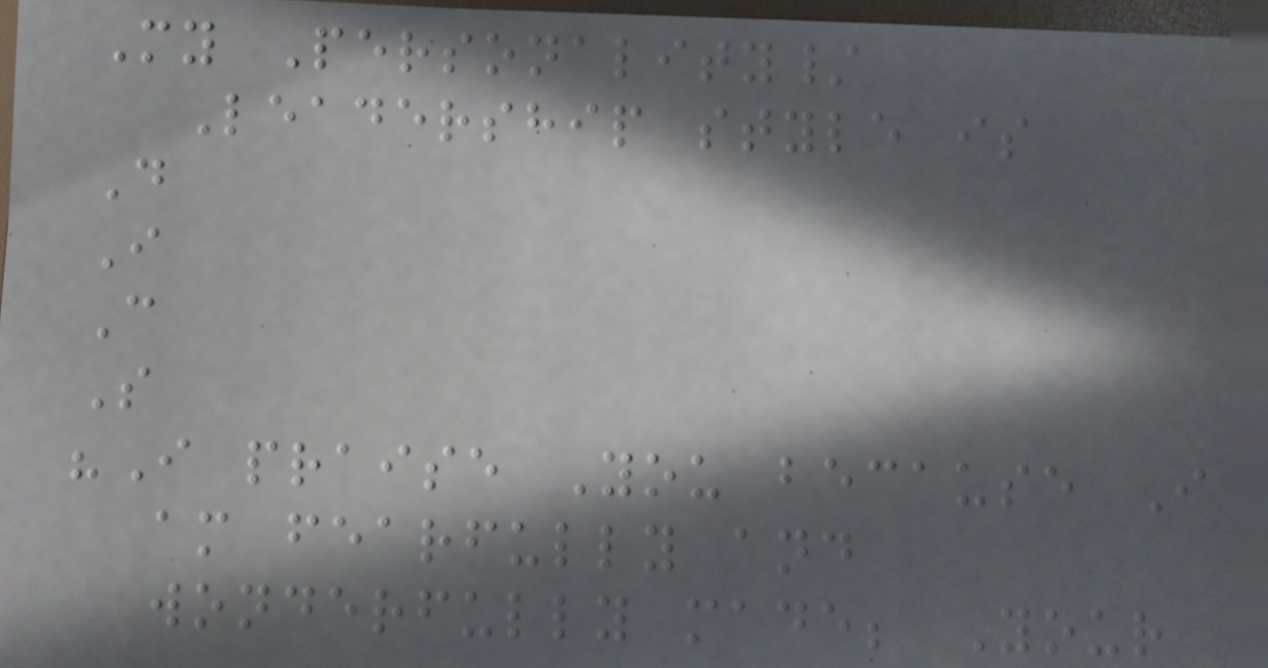My Personality/
Leadership style is
D
I
C
S
"I praise You because I
am fearfully and
wonderfully made; Your
